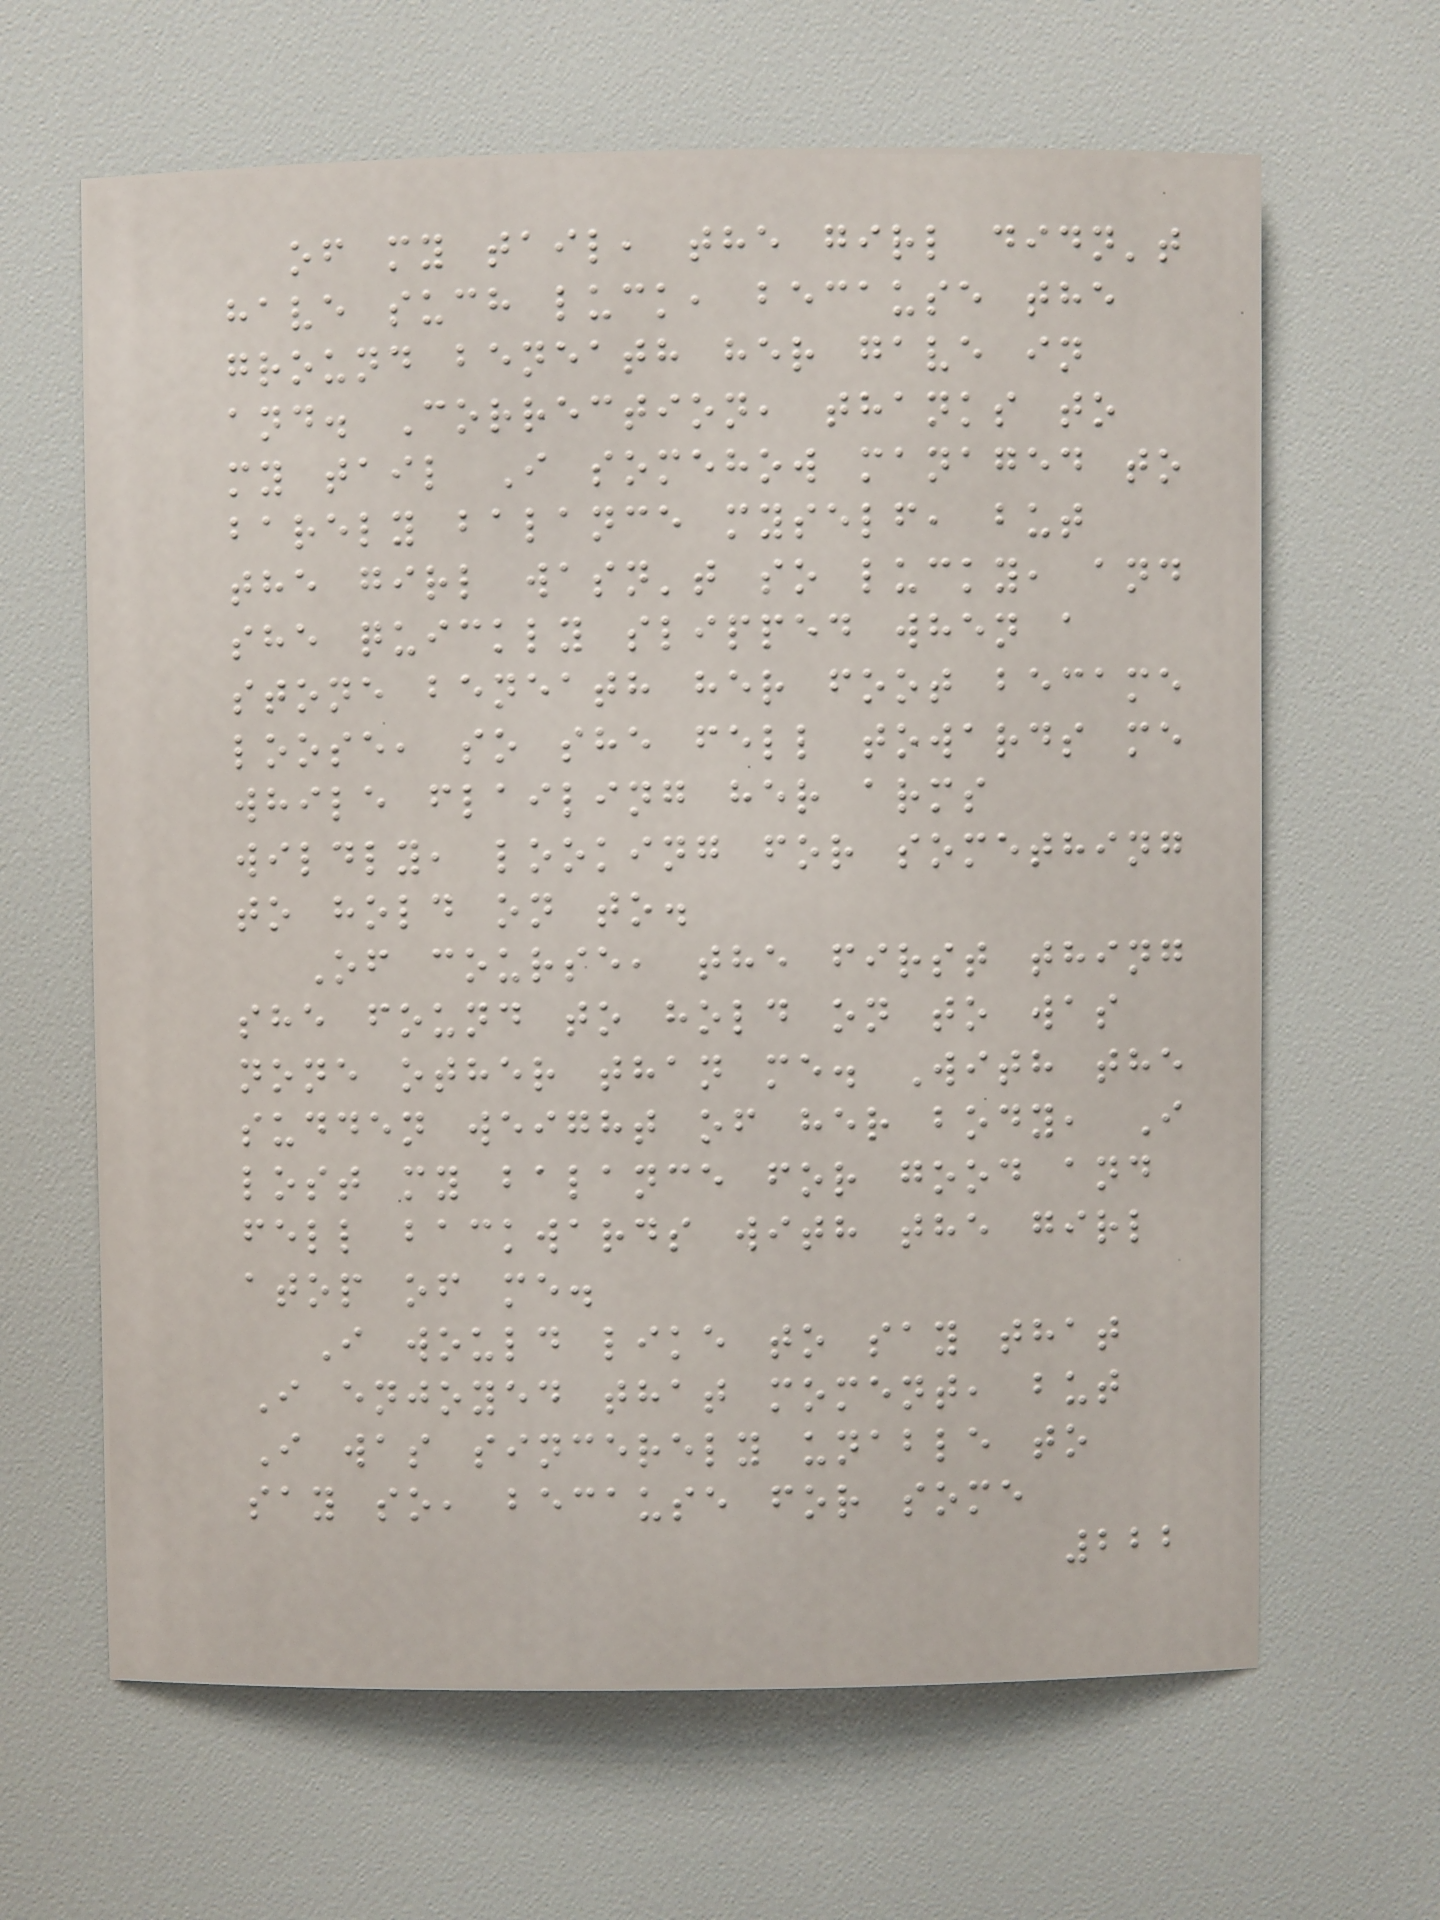of my tail, the girl didn't
have such luck, because the
ground beneath her gave in
and. Correction, thanks to
my tail I somehow managed to
barely balance myself, but
the girl wasn't so lucky, and
she quickly slipped when a
stone beneath her foot became
loose, so she fell towards me
while flailing her arms
wildly, looking for something
to hold on to.
Of course, the first thing
she found to hold on to was
none other than me. With the
sudden weight of her body, I
lost my balance for good and
fell backwards with the girl
atop of me.
I would like to say that
I enjoyed that moment, but
I was sincerely unable to
say so, because for some
222
